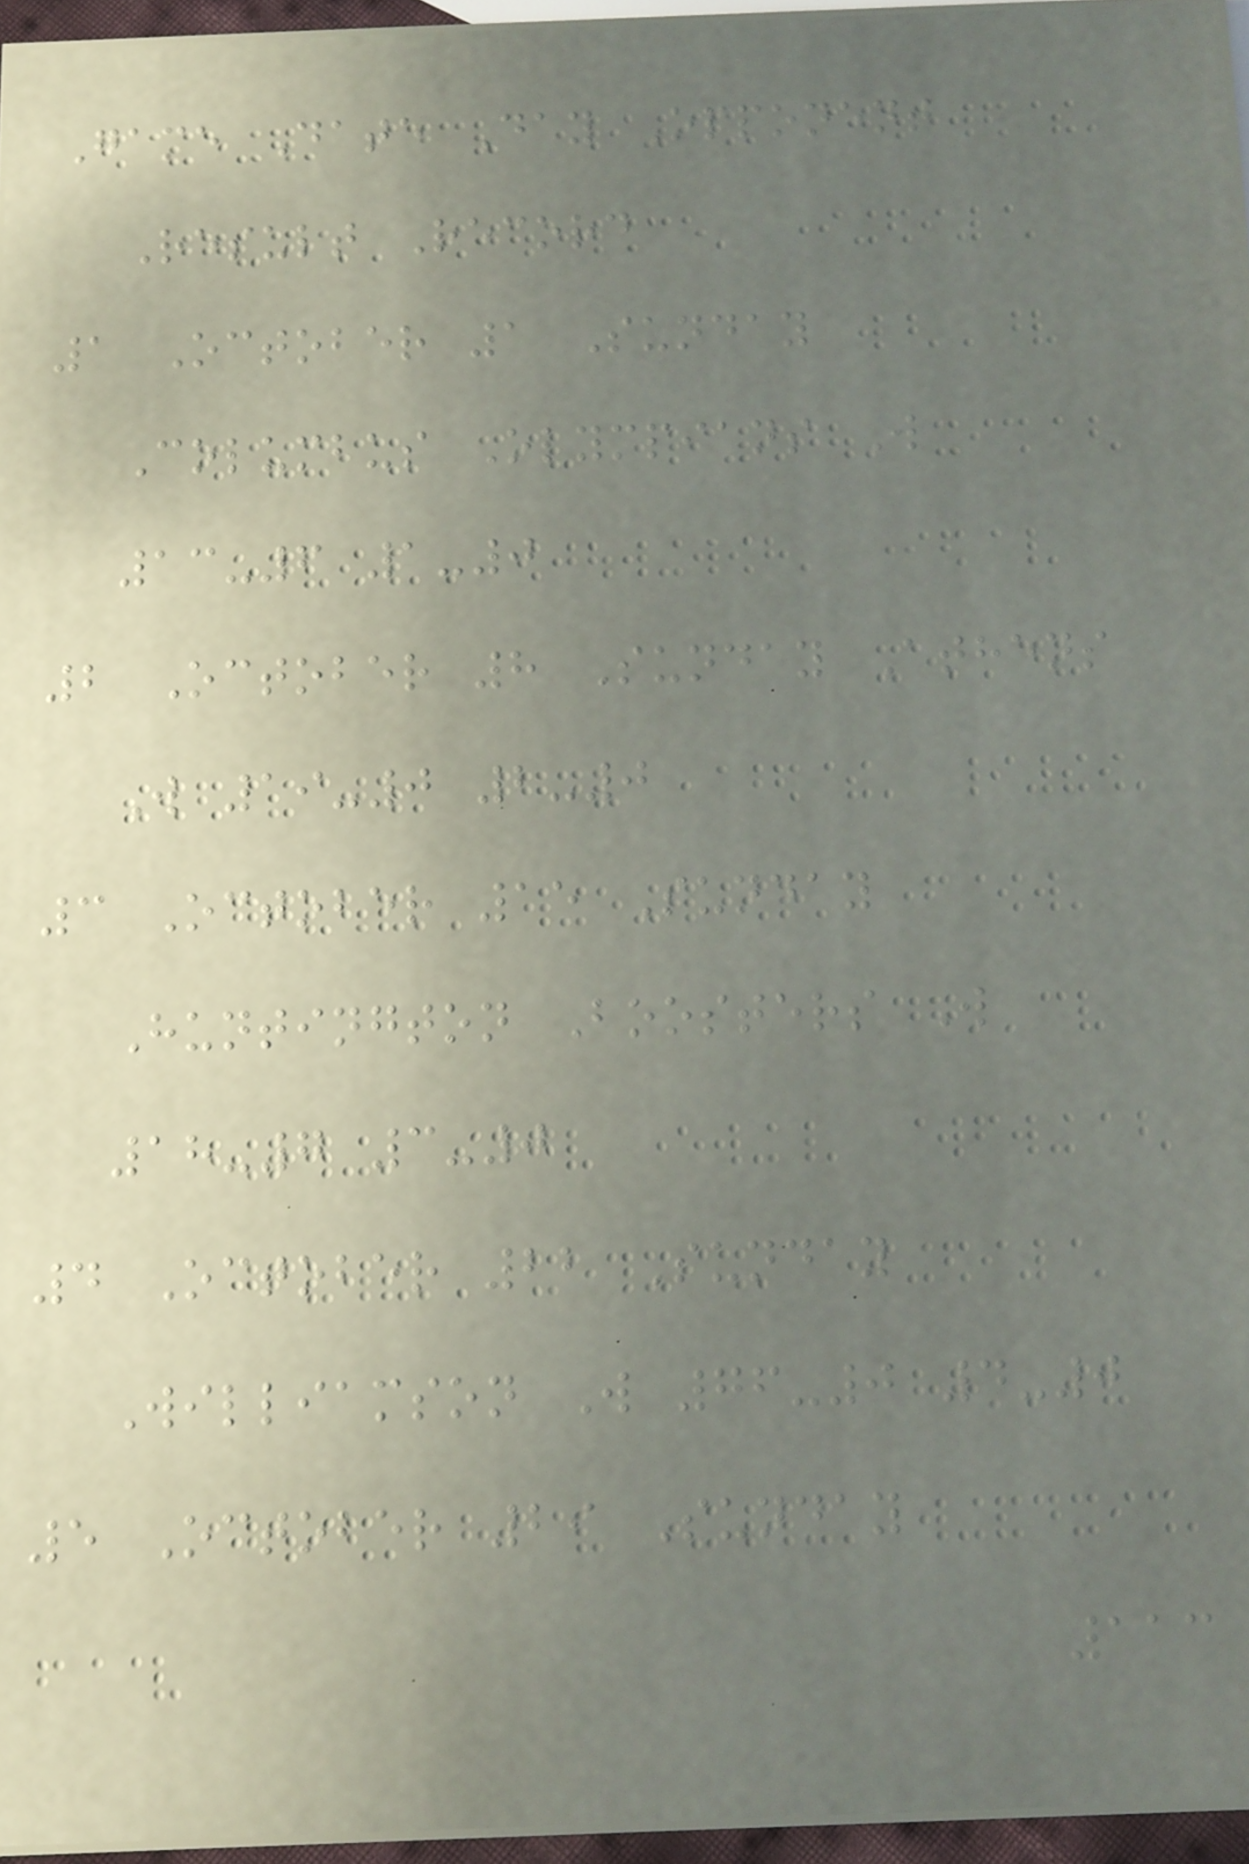Game Date Day Opponent
Result Record
1 October 1 Sunday
Columbus Olympians W
13-6 1-0
2 October 8 Sunday Athens
W 19-0 2-0
3 October 15 Sunday
Huntington Boosters W
18-7 3-0
4 October 22 Sunday
Williamson W 76-0 4-0
5 October 29 Sunday
113
